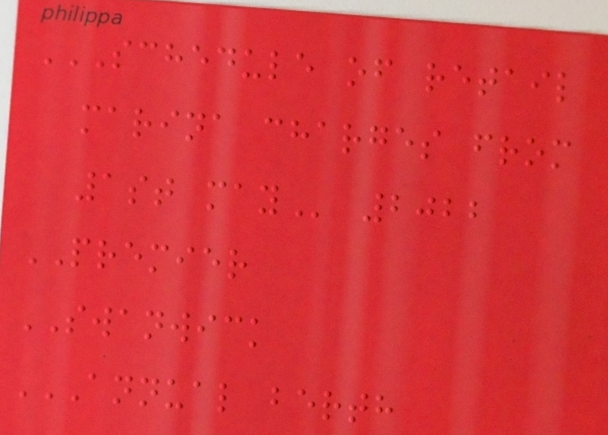SCHEDULE OF RETAIL
MARINA CHARGES FROM
1ST MAY 2022
PREMIER
SWANWICK
ANNUAL BERTH
